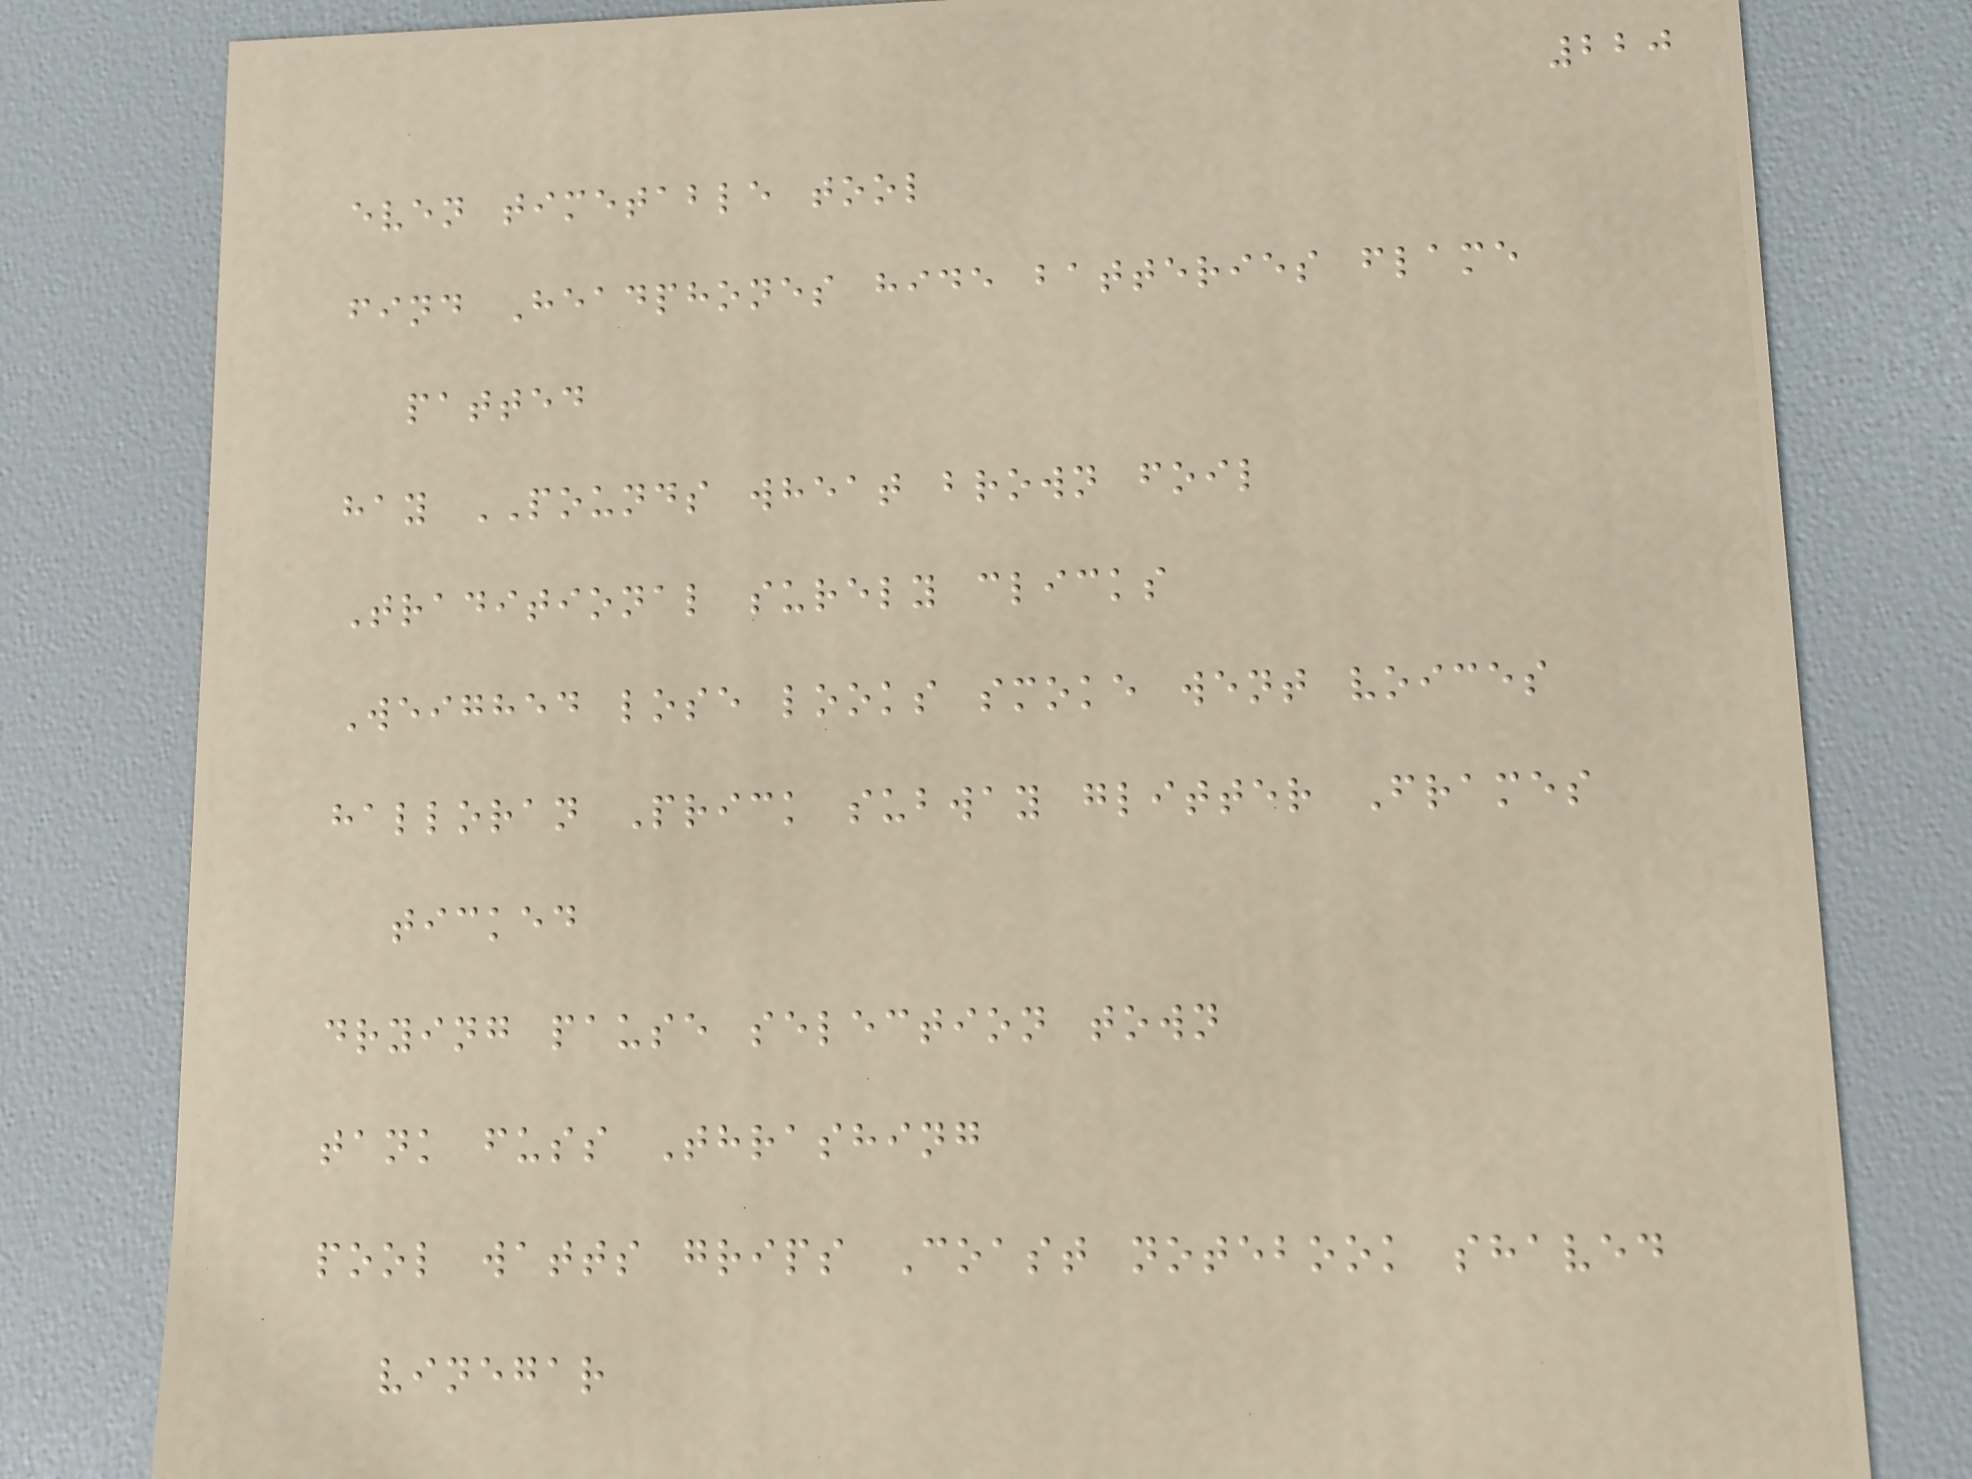220
even timetable tool
find Headphones hide batteries flame
patted
hay POUNDS wheat brown foil
Traditional surely clicks
Weighed lose looks smoke went voices
halloran Prick subway glitter Frames
ticked
drying pause selection town
tank fuss Thrashing
pool watts grips Coast notebook shaved
vinegar
